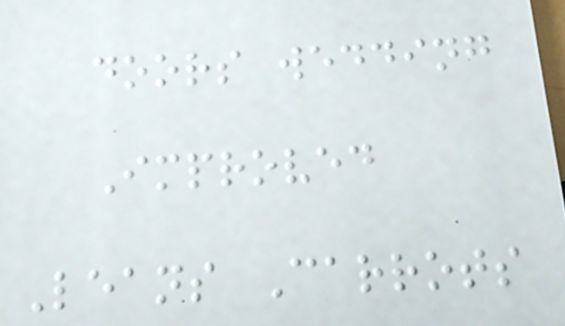doors wedding
Improved
Leans Carrots
